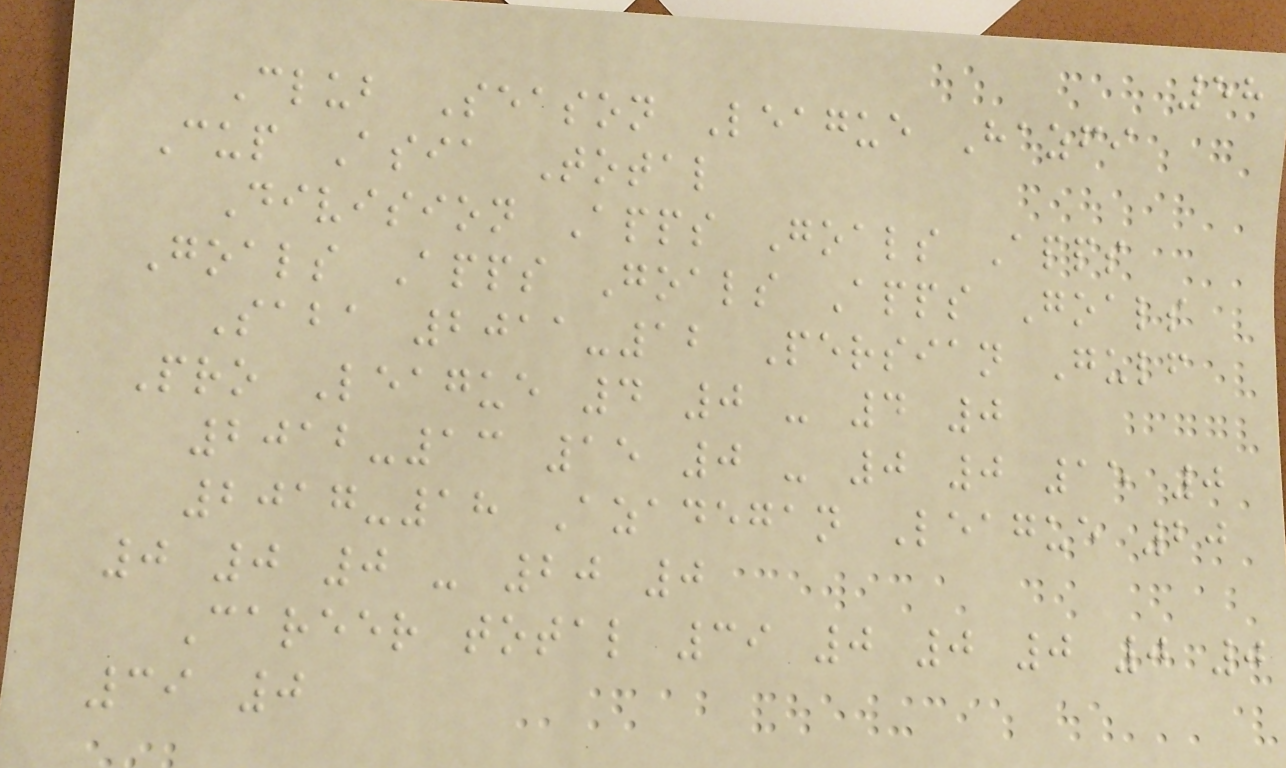58
Club Season League Hazfi
Cup Asia Total
Division Apps Goals Apps
Goals Apps Goals Apps Goals
Saba 2011-12 Persian Gulf
Pro League 4 0 - 4 0
2012-13 15 0 - 0 0 15 0
2017-18 Azadegan League 20
0 0 0 - 20 0
Career total 39 0 0 0 0 0
39 0
